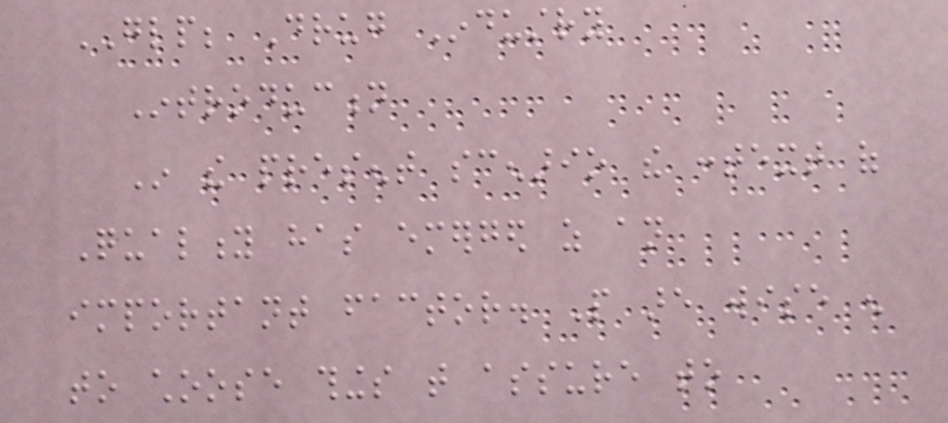GLP; Drug Industry
Introduction
In the present scenario the context of
Quality has emerged as an
important factor. People are wise enough
to choose things that assure to
